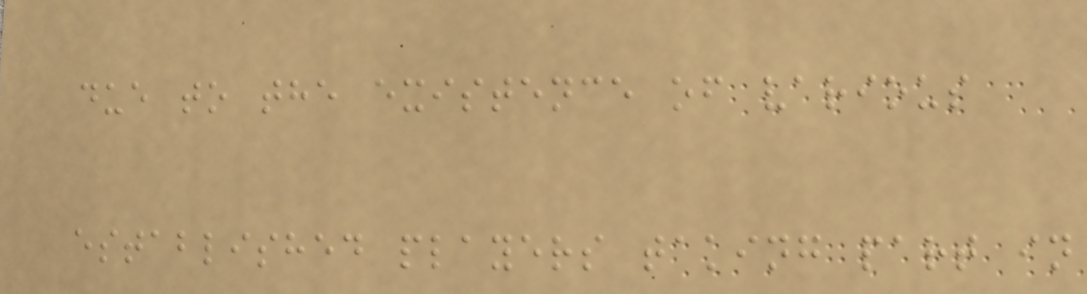due to the existence of various
established players taking part in
